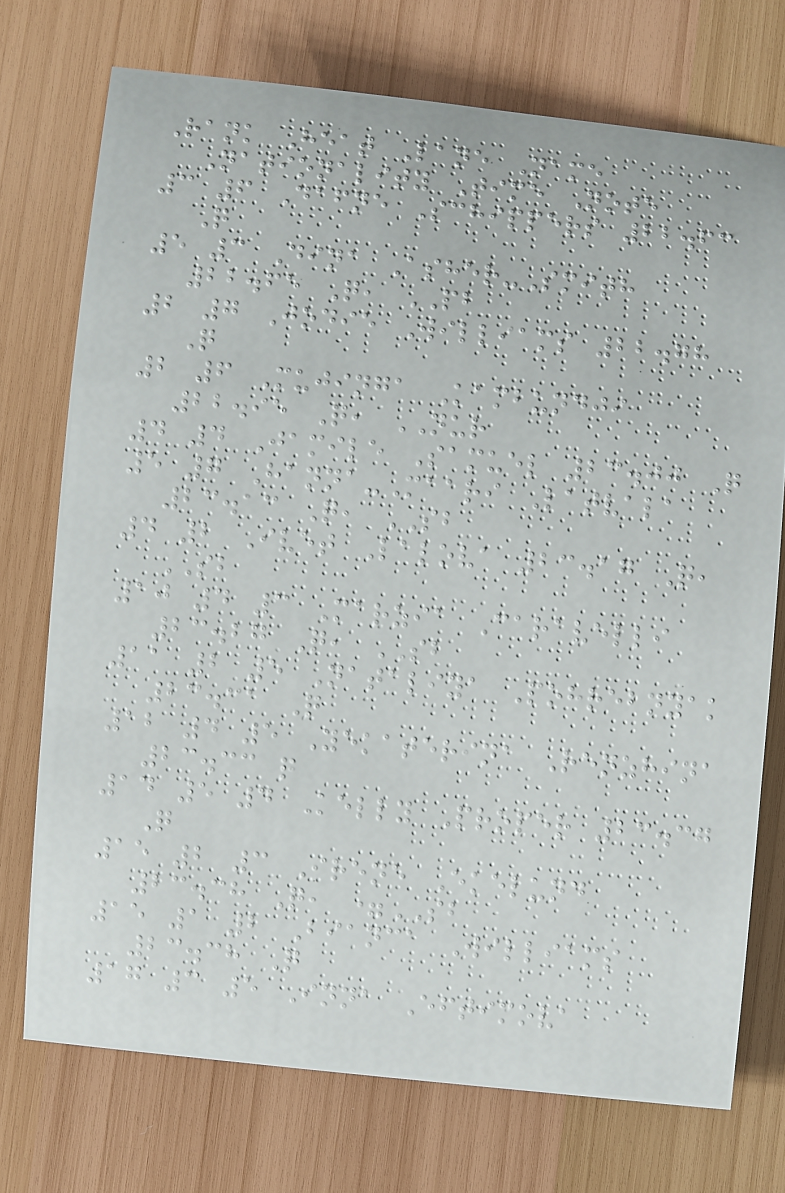Rank Heat Lane Name
Nationality Time Note
3 6 Dafne Schippers 22.63
Q
5 3 Dina Asher-Smith
22.65 Q, PB
2 7 Jodie Williams 22.78
Q
2 6 Mujinga Kambundji
22.95 Q, NUR
4 4 Jamile Samuel 23.00 Q
5 7 Hanna-Maari Latvala
23.13 Q, SB
4 2 Ivet Lalova 23.17 Q,
SB
10 4 3 Marzia Caravelli
23.27 Q, SB
11 2 5 Nataliya Pohrebnyak
23.31 Q
12 4 5 Yekaterina Renzhina
23.33 q
14 5 4 Kelly Proper 23.37
Q
15 2 3 Irene Ekelund
23.38 Q, =SB
15 1 2 Bianca Williams
23.38 Q
17 3 5 Inna Eftimova
